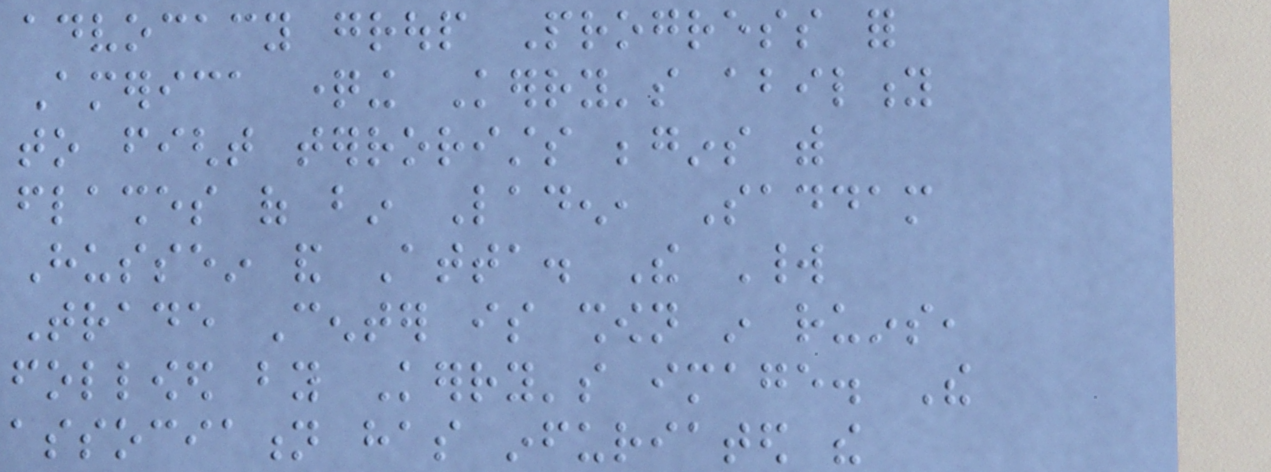advocacy group Progress for
America questioning Kerry's ability
to fight terrorists begins with
flashes of bin Laden, Saddam
Hussein and Atta. The World
Trade Center is shown in ruins,
followed by Kerry's image. The
association has infuriated the
